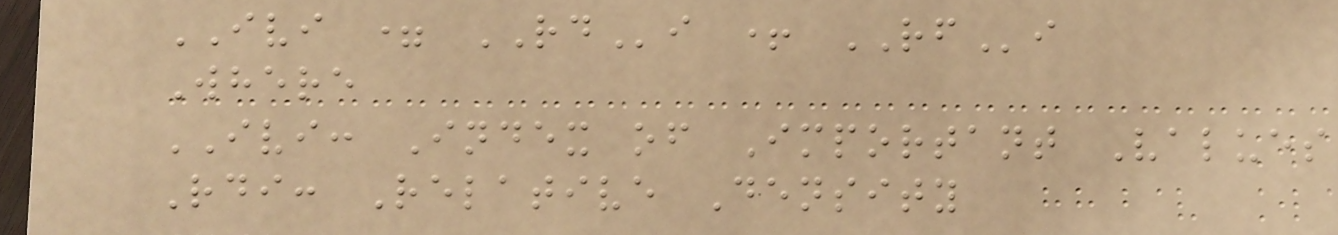IVI = RDi + RFi
Where
IVI: Index of Important Values
Rdi: Relative Density
